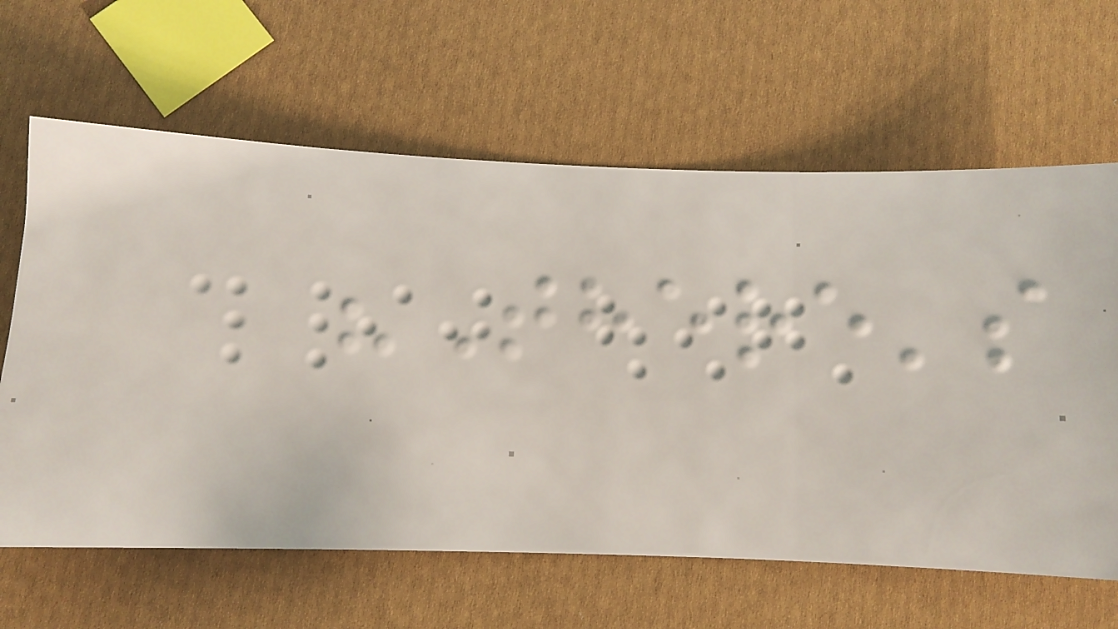"There's
